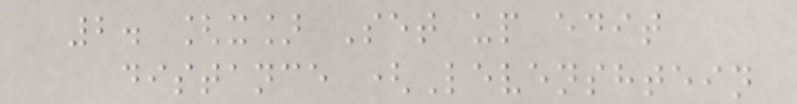2. [x] Set up edit
distance (Levenshtein
